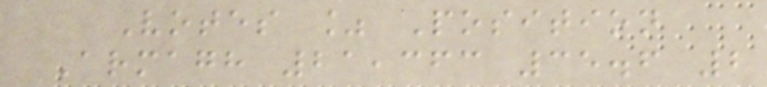Votes % Position
Armagh 21,363 35.6 2
